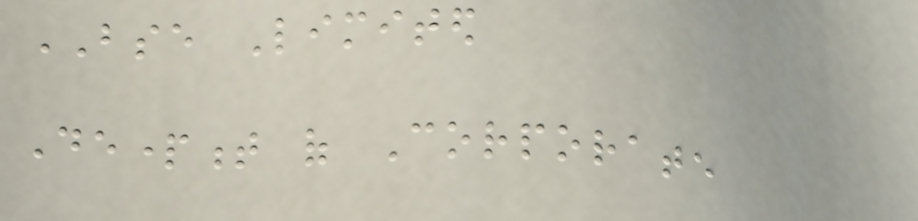BSE Limited
Department of Corporate
